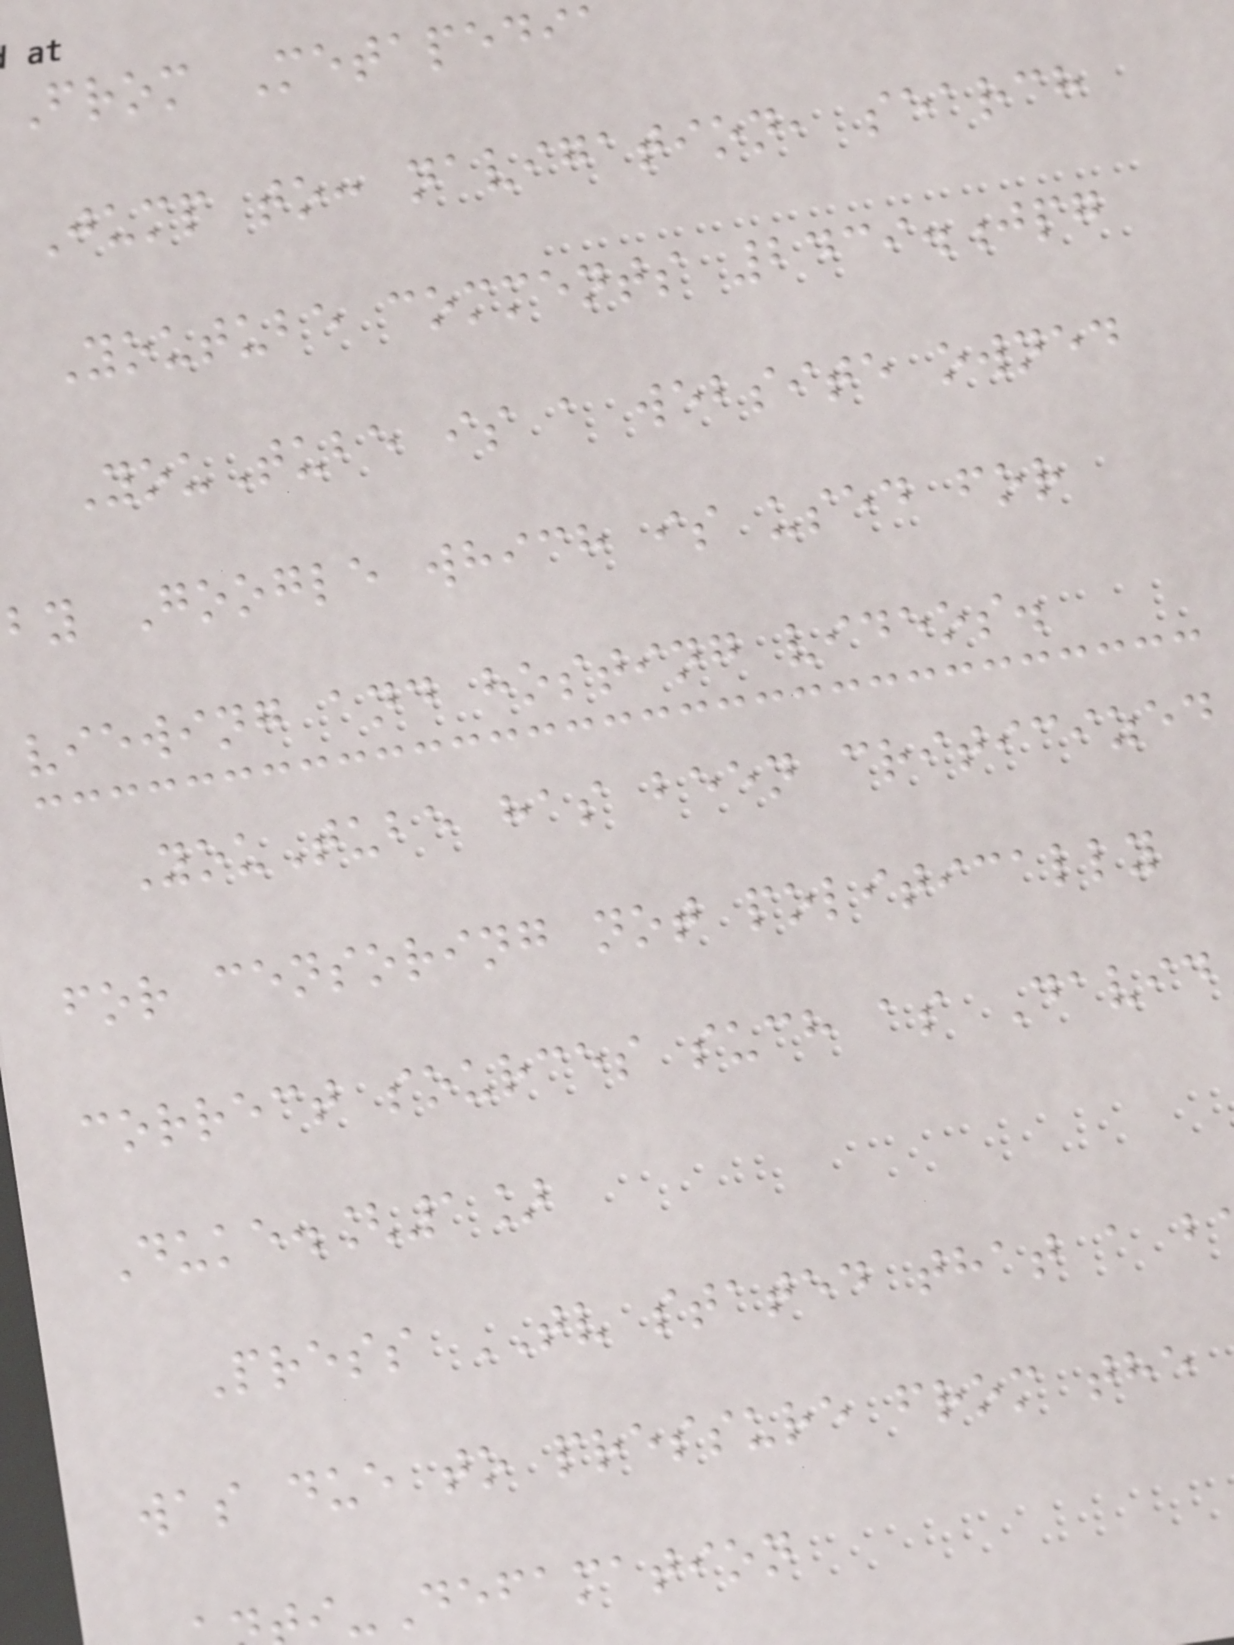From Metapedia
Jump to: navigation, search
Youtube comments 2439.jpg
YouTube is a website owned
by Google which is used for
viewing and hosting videos.
YouTube has been criticized
for censoring not politically
correct sources such as David
Duke.[1]
Press TV stated that a b
was due to pressure from the
i-Defamation
